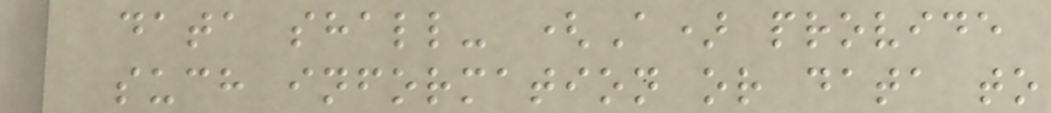data shall- (A) provide
such information or data to
